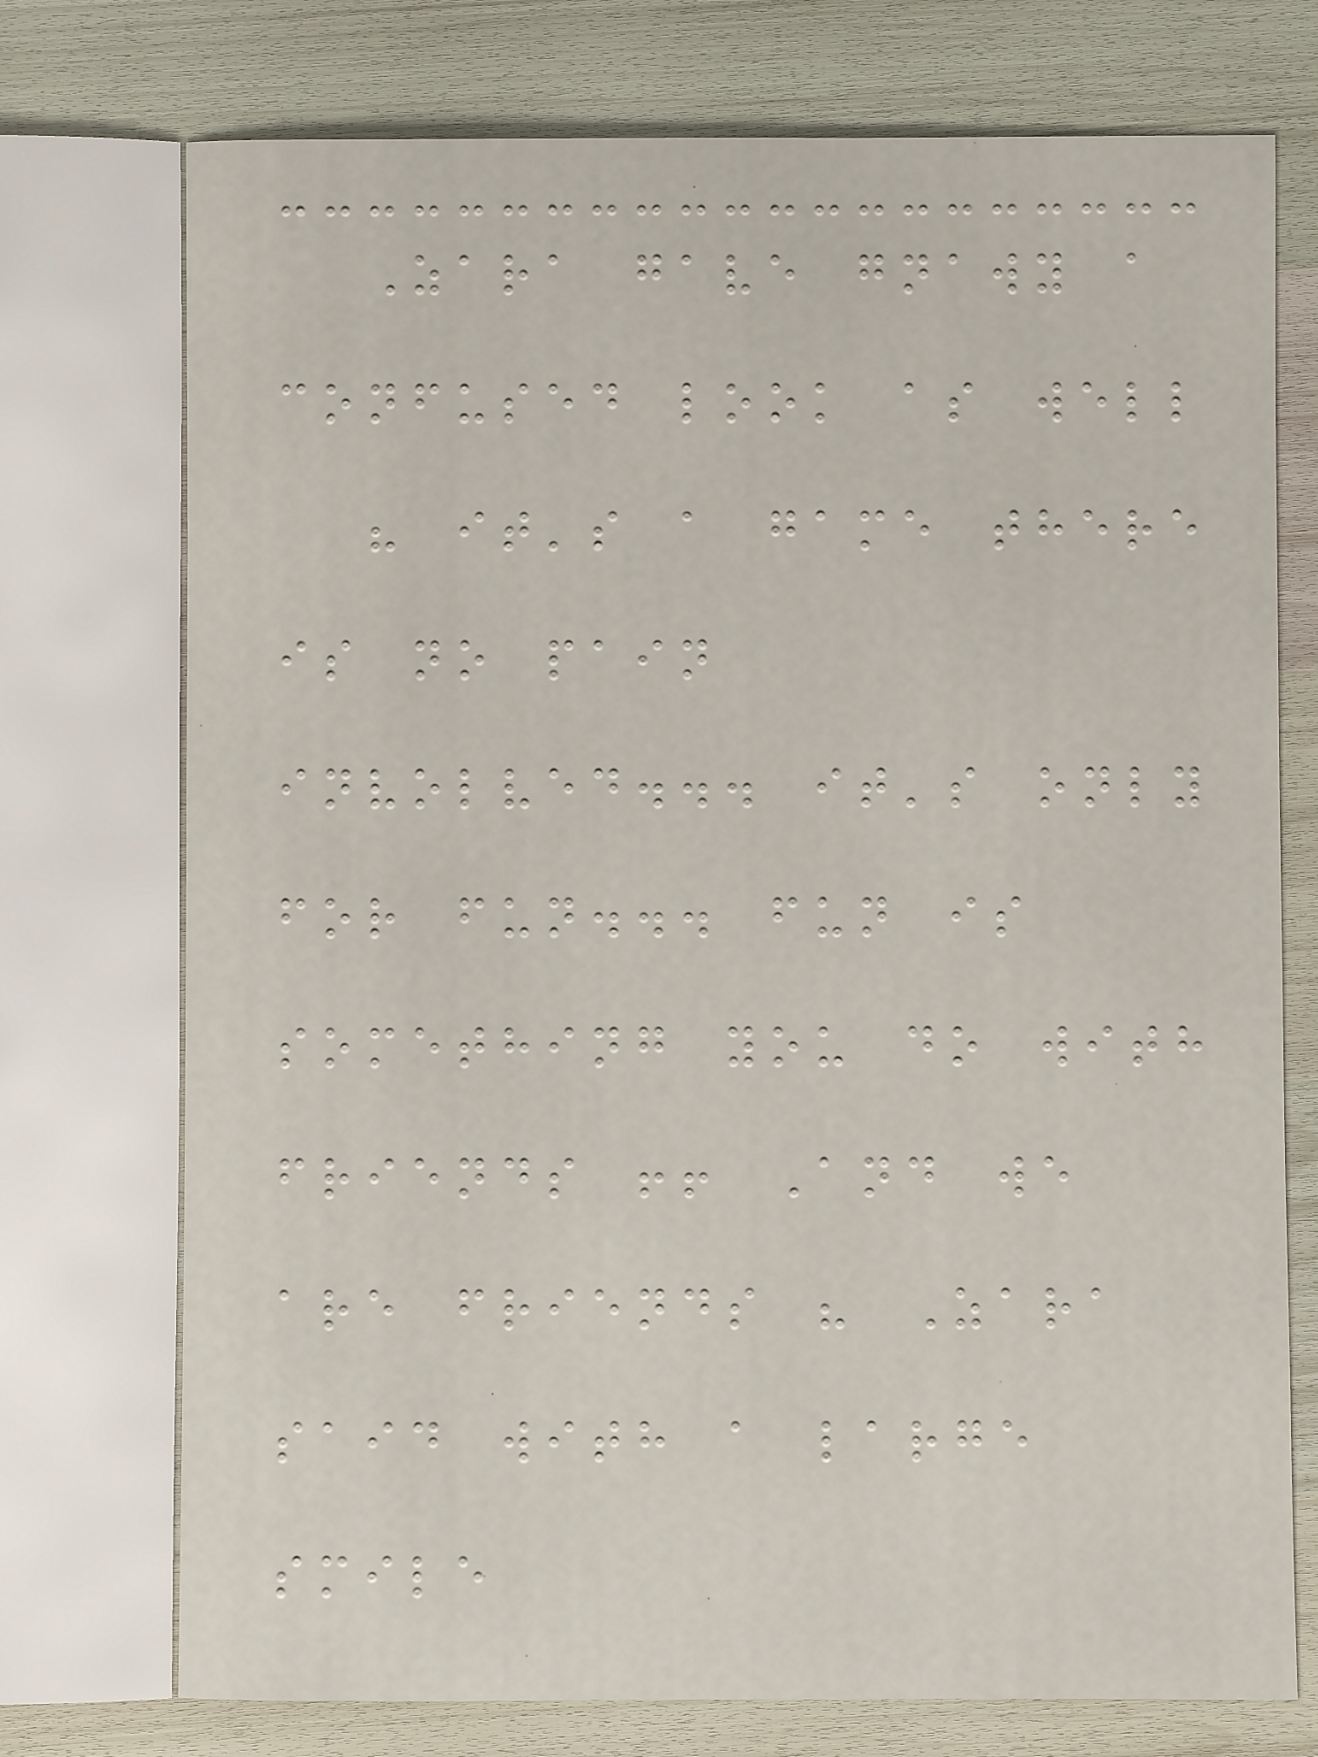Zara gave gnawy a
confused look as well
" it's a game there
is no pain
involved... it's only
for fun... fun is
something you do with
friends !! And we
are friends " Zara
said with a large
smile
